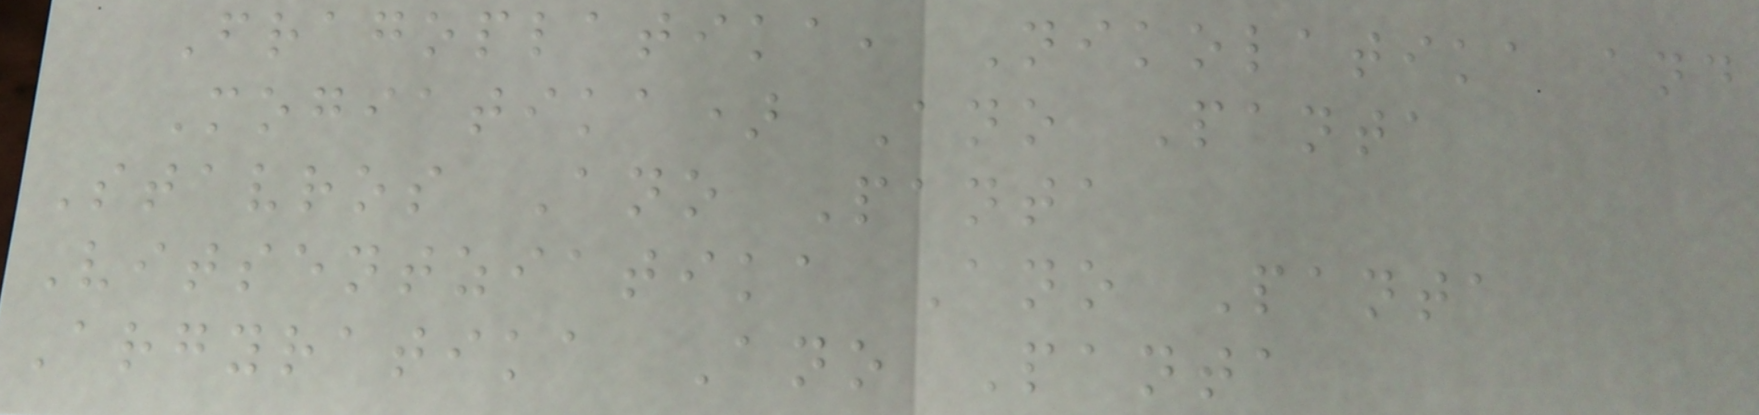Fragoplatika, Nikolatika and
Mogiatika) Ano Panta
Stavros Ano Panta
Vitsentziatika Ano Panta
Argyratika Ano Panta
